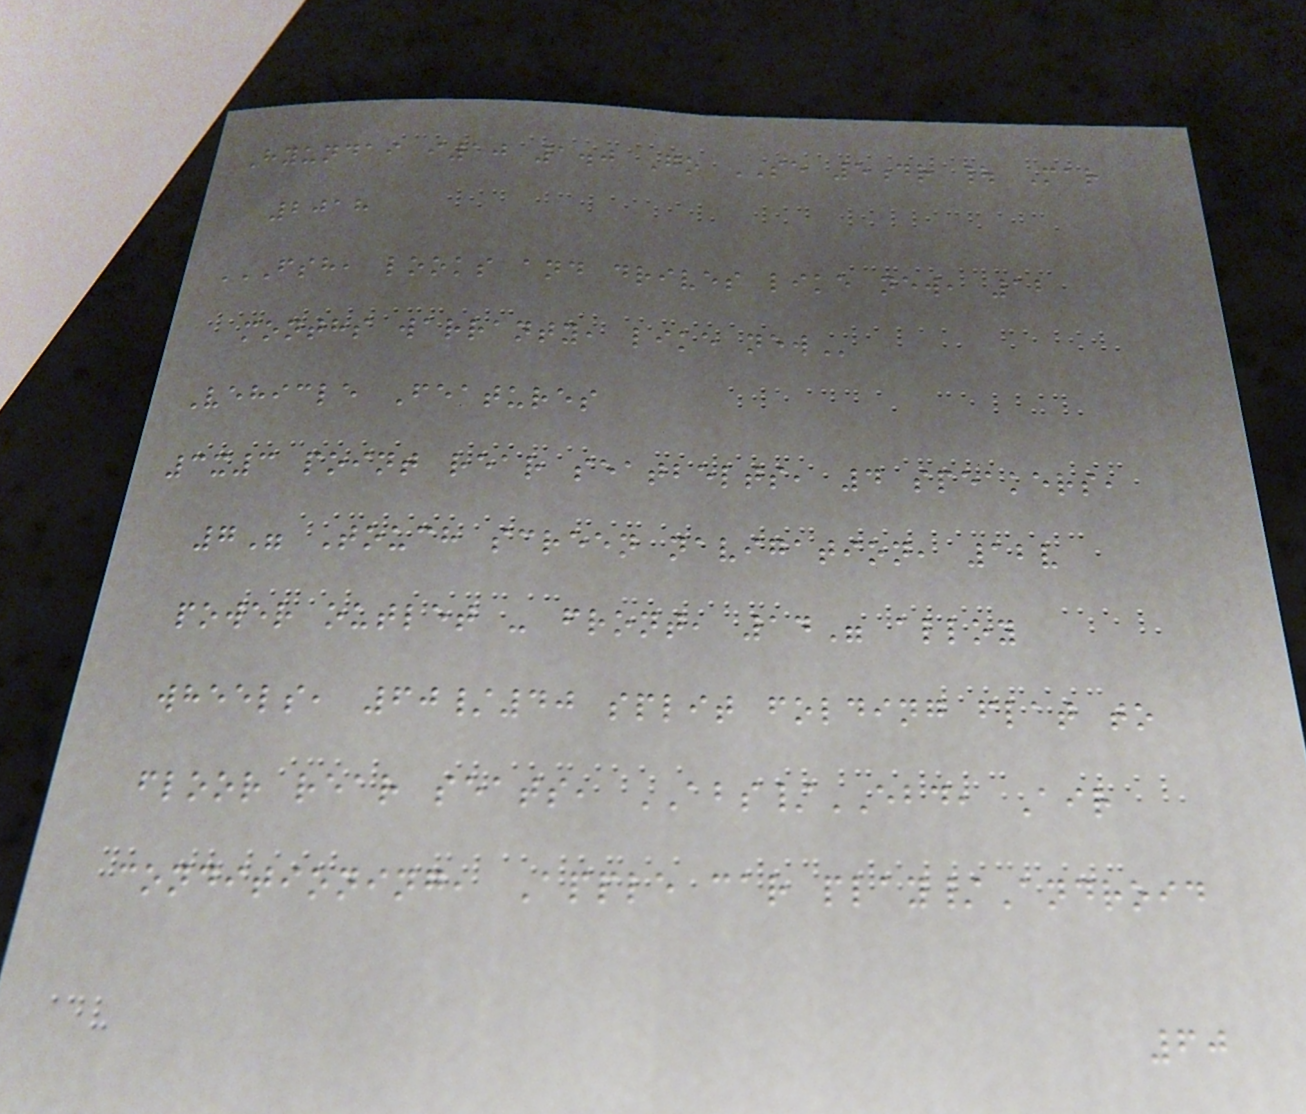Hyundai i10 1.0 Go SE 5dr | Mar
2018
FSH, LOOKS AND DRIVES LIKE NEW, 12
MONTHS WARRANTY, LIKE NEW
Vehicle Features
3x3 point rear seatbelts, 4 speakers,
7" Touch screen navigation, 12v
power outlet - front, 14" alloy
wheels, 60/40 split folding flat to
floor rear seats, ABS/EBD, Air
conditioning, Apple car play/Android
60
